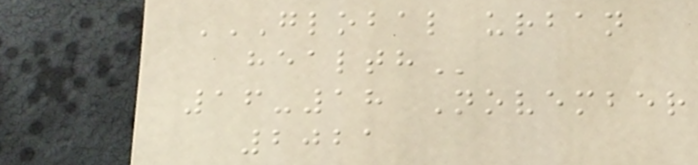GLOBAL URBAN
HEALTH
16-18 November
2021
